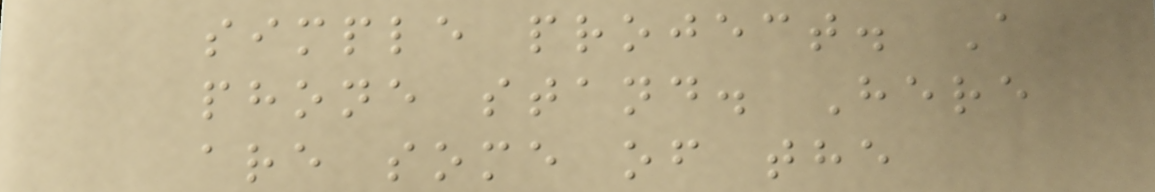simple project. A
phone stand. Here
are some of the
